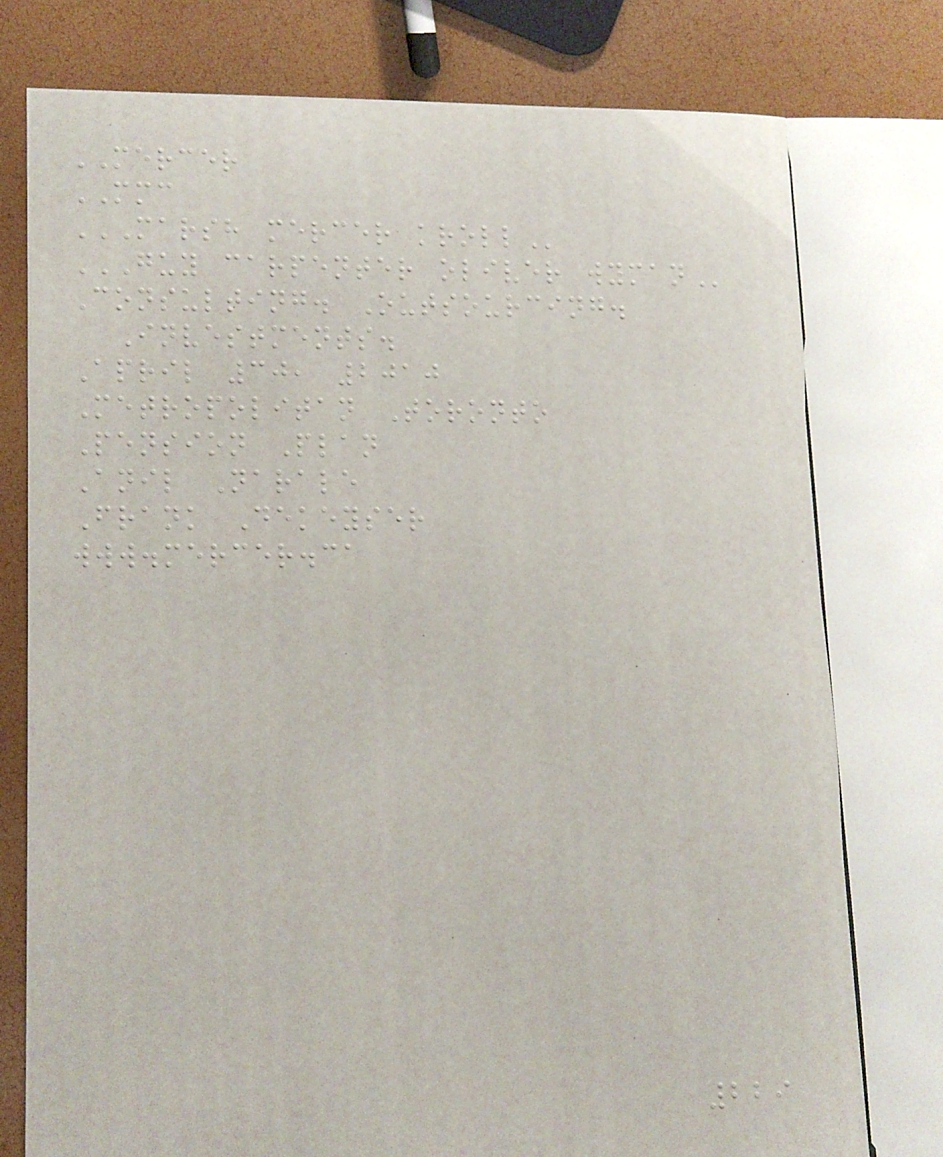MERCER
MMC
MARSH MERCER KROLL
GUY CARPENTER OLIVER WYMAN
Consulting. Outsourcing.
Investments.
April 30, 2010
Metropolitan Toronto
Pension Plan
Anil Narale
Frank Dekeyser
www.mercer.ca
229
